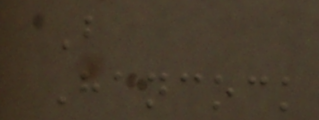B
Hancock
